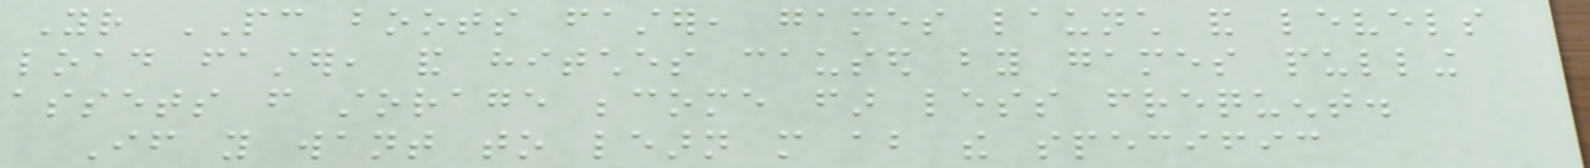Your PC boots faster, games launch and levels
load faster, and hitches caused by games pulling
assets from storage become far less frequent.
If you want to learn more about the specific
